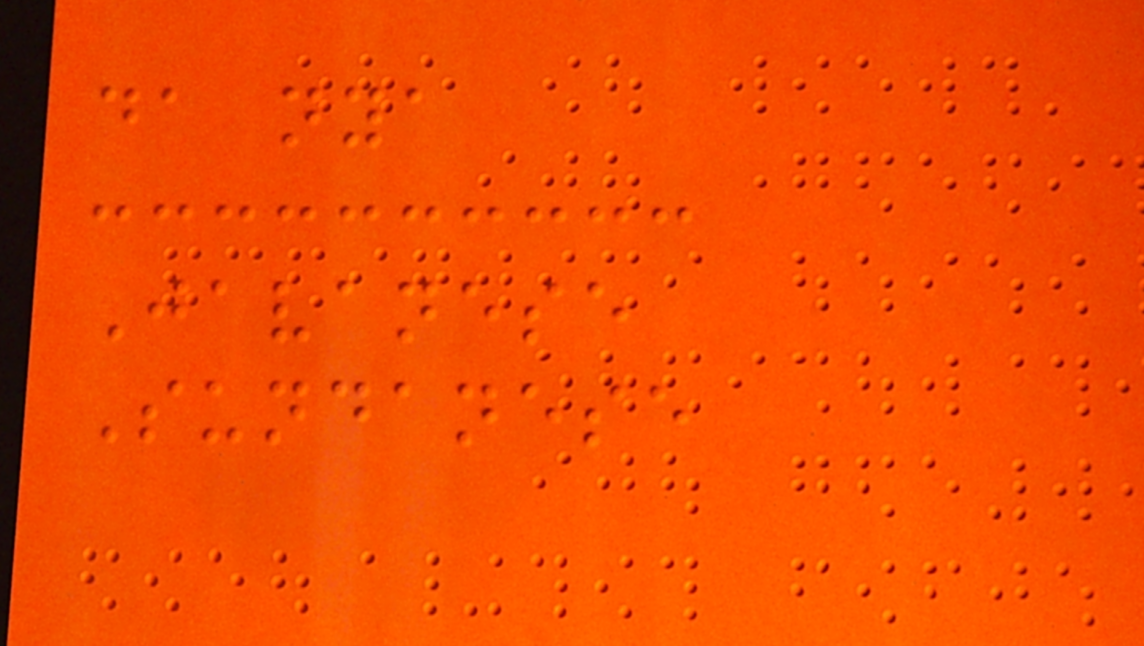da nya
Javanese
Sundanese
